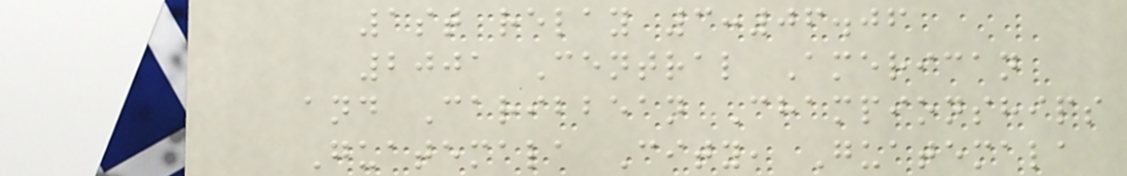1st relay 3:06.06
2001 Central American
and Caribbean Championships
Guatemala City, Guatemala
